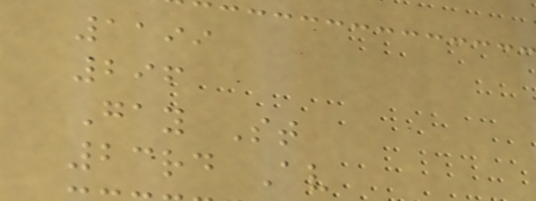1199
296
Gay St
23rd Av
